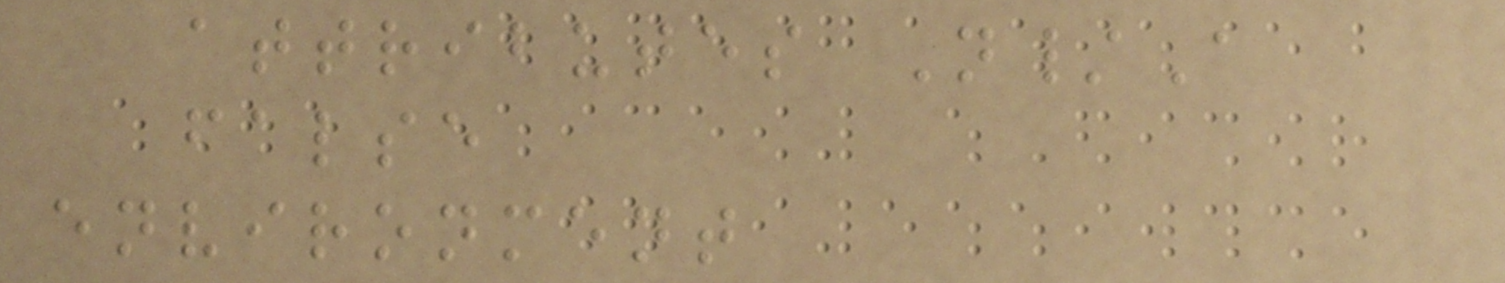attributes N/A
false
environment
